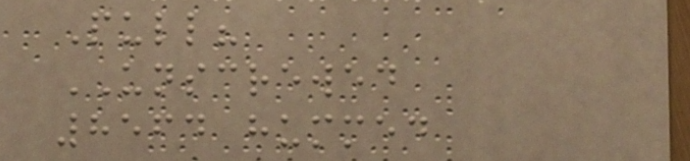Pull?
UNSCREWED
8564 hummed
